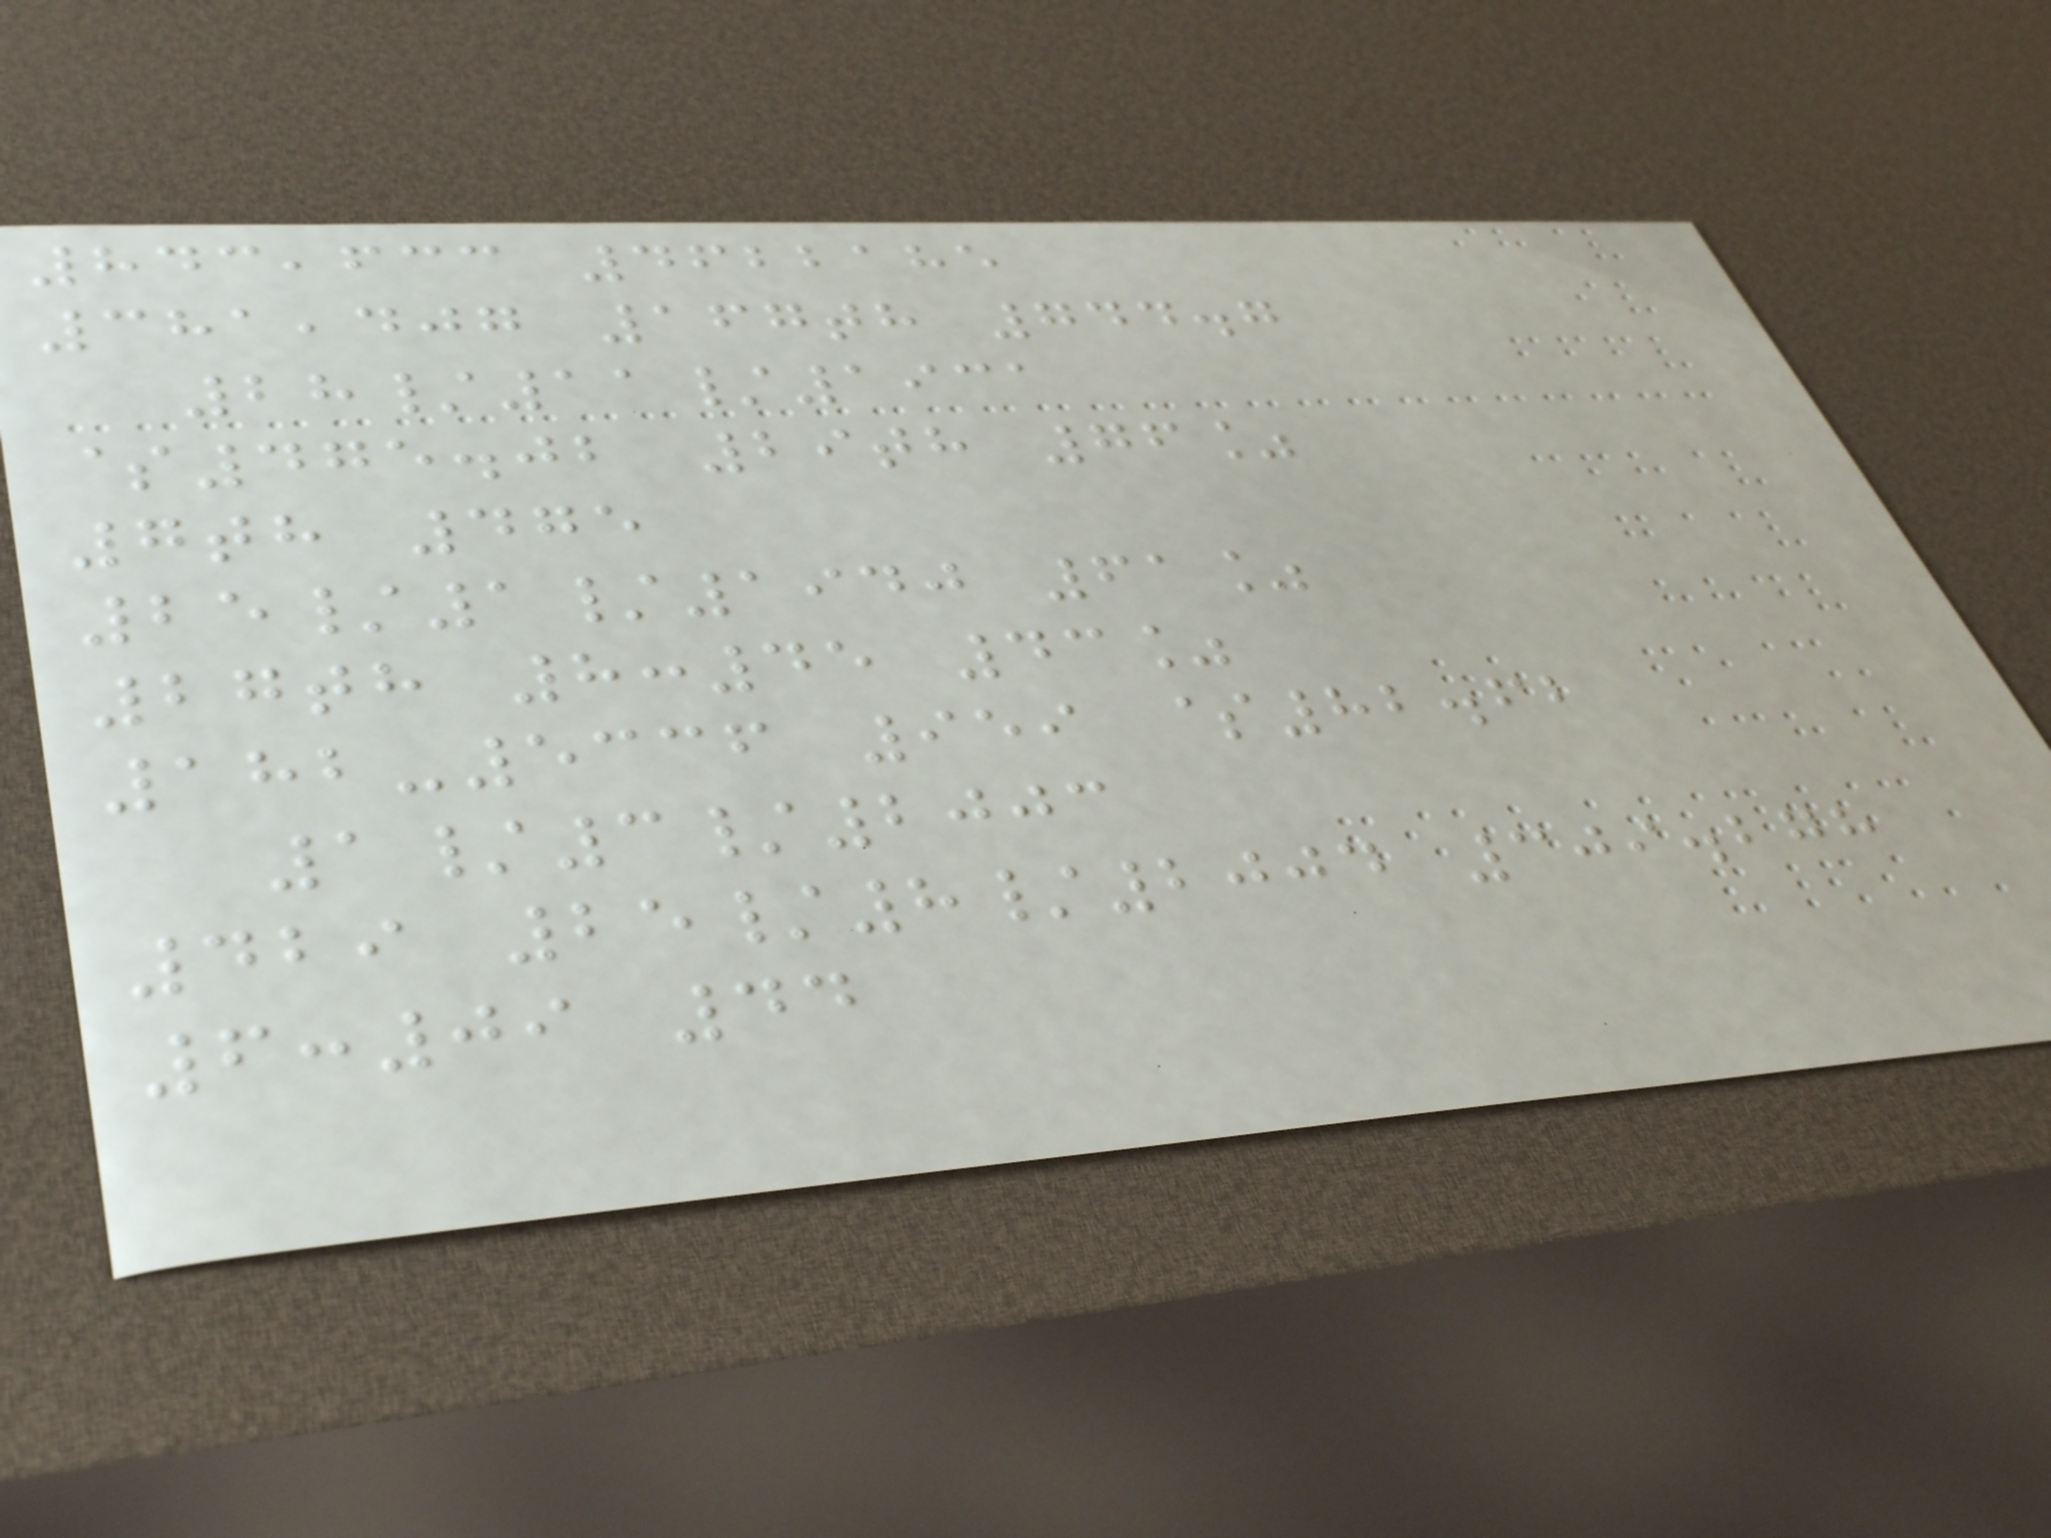843,633 4622185
381,407 167th 744.7
28/11/1931
$475.02 29th 76%
7th 475
25/1/1940 61%
27th 8:45 43%
182-5336 959 $82.62
1/3/2003
429 25/8/2004 309.278
6:09 44
